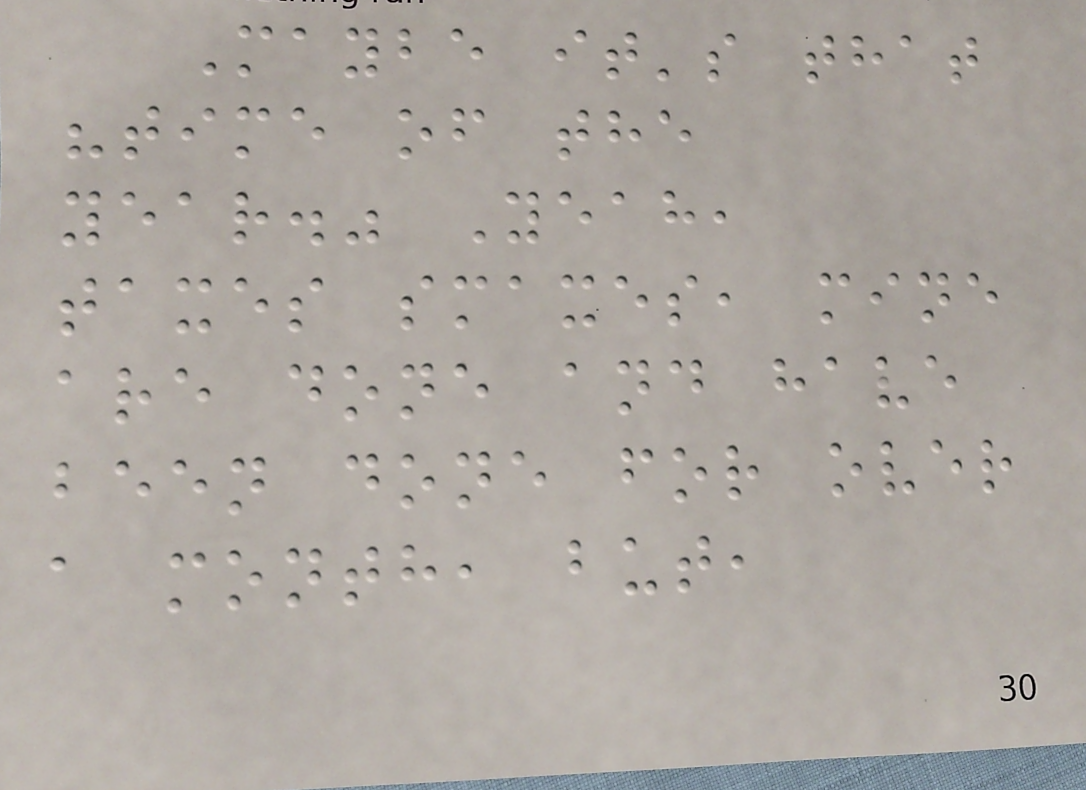Maybe it's that
"time of the
year." Yeah,
taxes smaxes, mine
are done and have
been done for over
a month, but,
